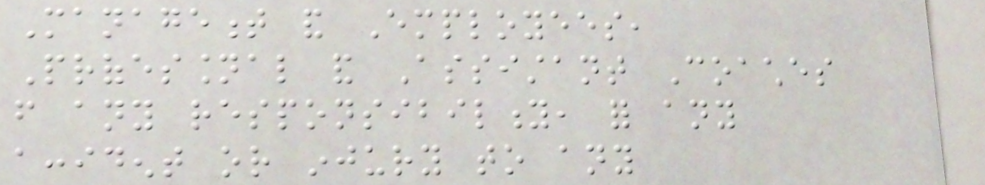Management and Employees,
Professional and Assistant Coaches
from any responsibility, for any
accident or injury to any
